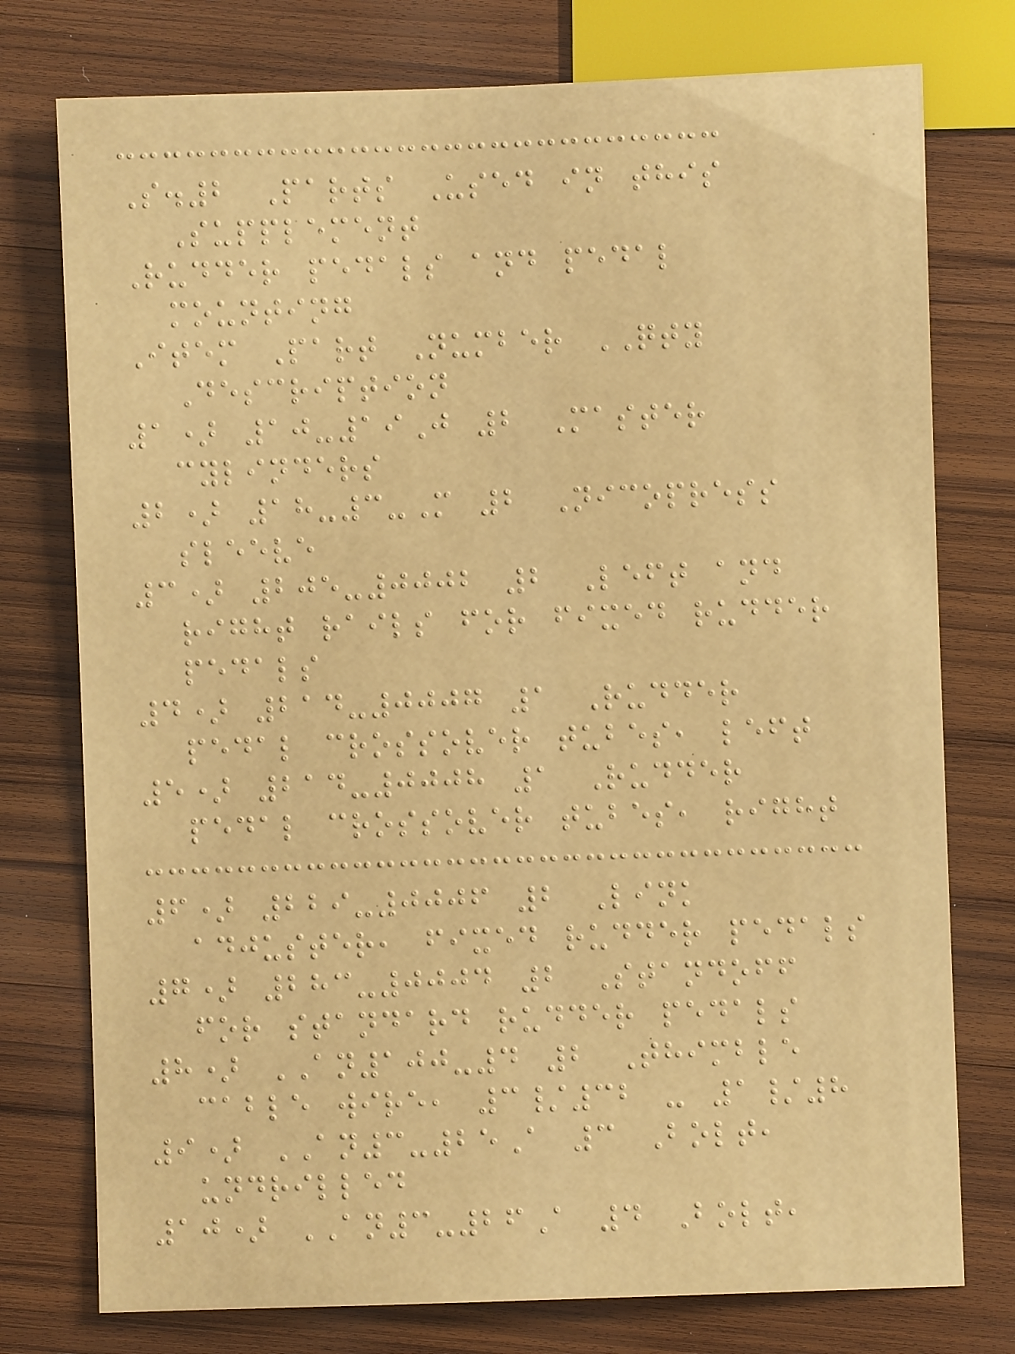S.2 Parts Used in this
Supplement
Rudder pedals and pedal
mounting
Item Part Number QTY
Description
1) 10-19J 2 Master
cylinders
2) 18-3-M 2 Nicopress
sleeve
3) 205-0002 2 Left and
right rails for fixed rudder
pedals
4) 214-0007 1 Rudder
pedal crossover tubes, left
5) 214-0008 1 Rudder
pedal crossover tubes, right
6) 229-0006 2 Link
adjuster, fixed rudder pedals
7) 283-0004 2 Standoff
for standard rudder pedals
8) AN100-4 2 Thimble
cable wire, 3/32 - 1/8
9) AN3-25A 3 Bolt,
undrilled
10) AN3-26A 4 Bolt,
